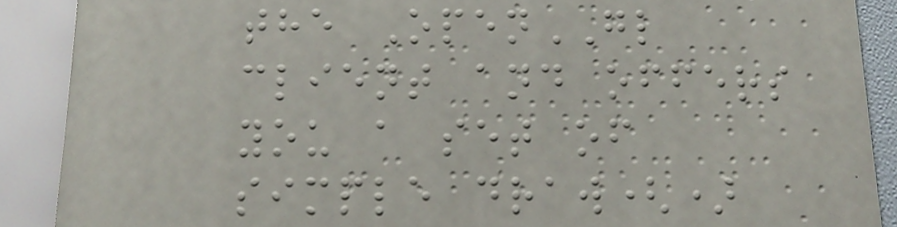the OpenGL
client and offers
you a set of
simple draw()
